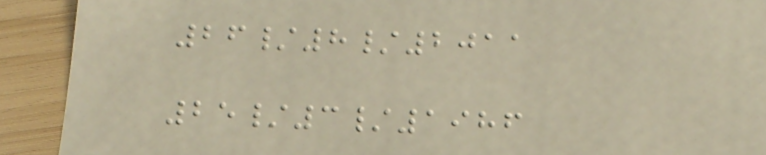26/8/2011
25/3/1986
